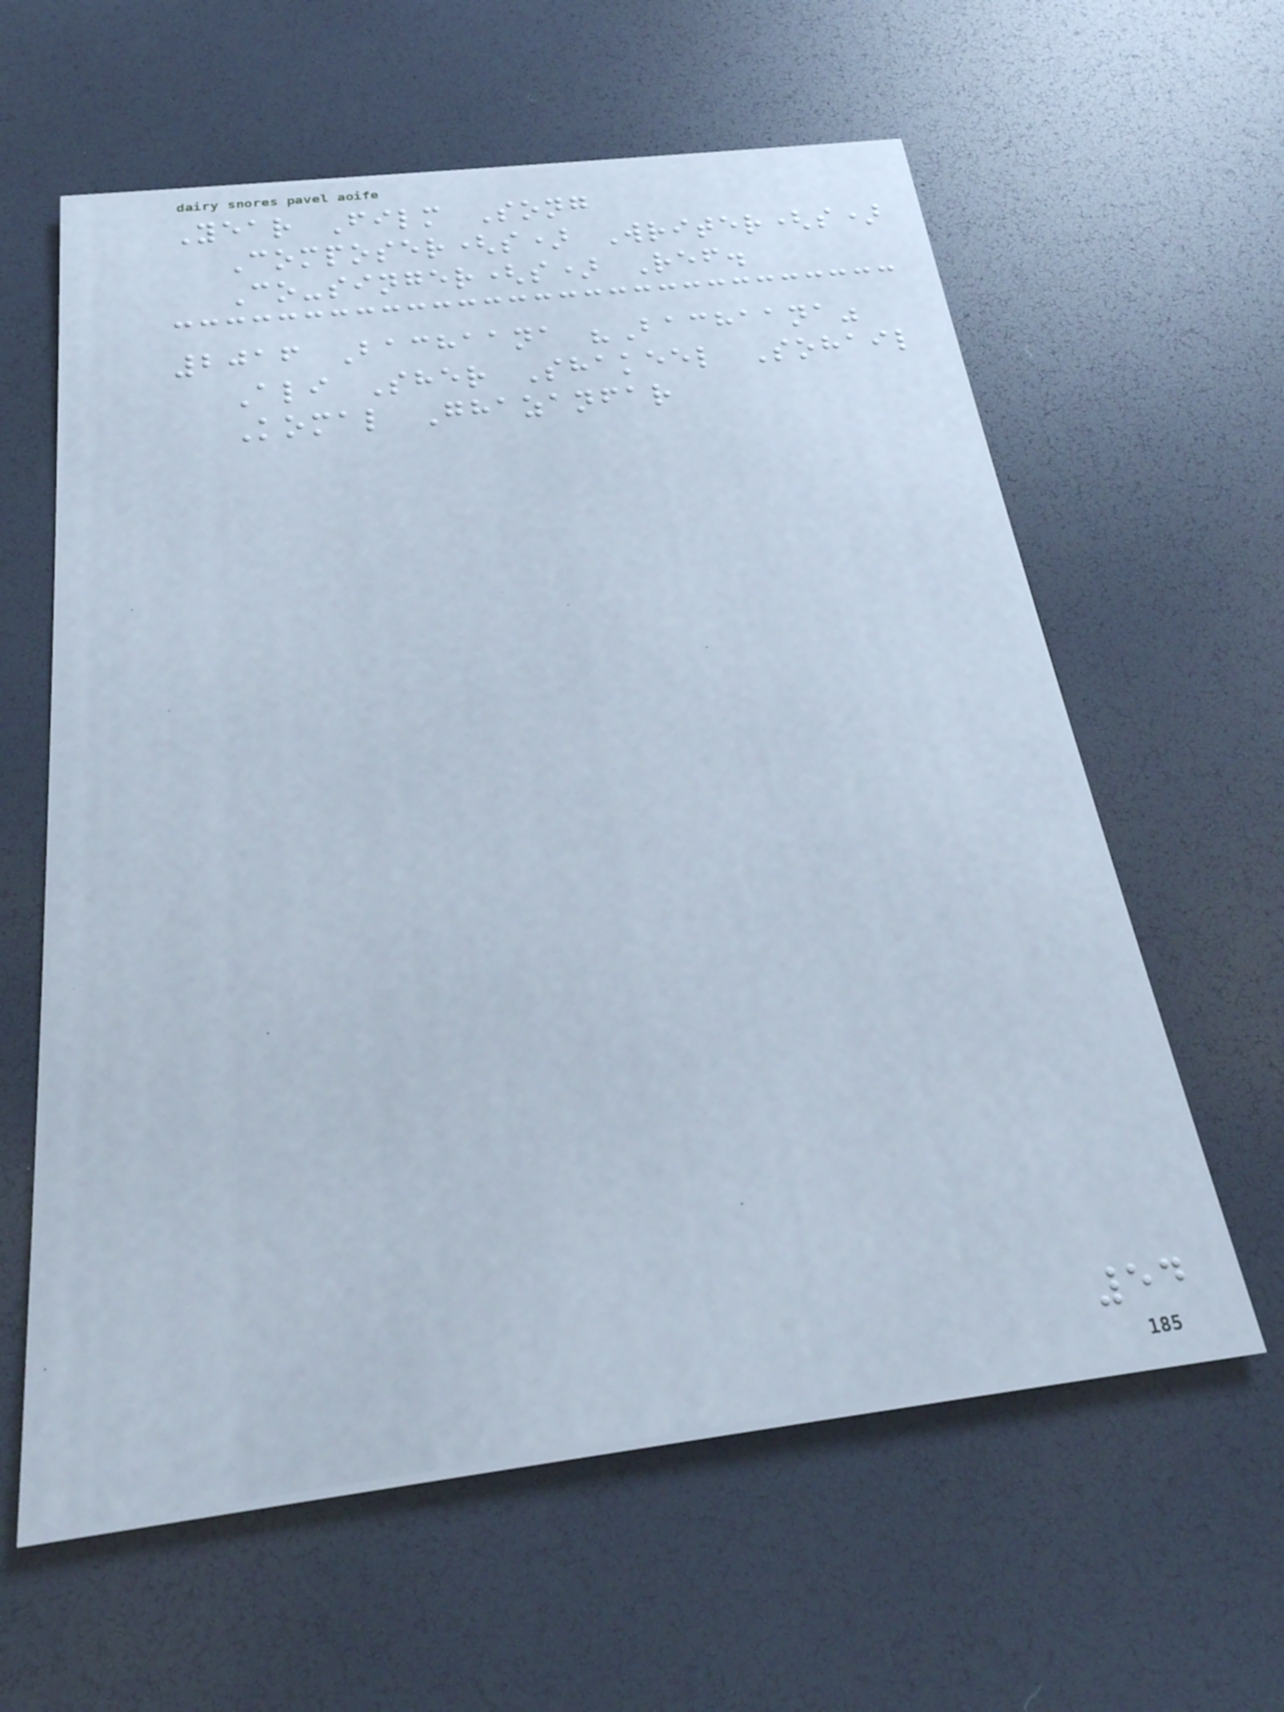Year Film Song
Composer(s) Writer(s)
Co-singer(s) Ref.
2016 Bachaana "Bachaana"
Ali Sher Shakeel Sohail
Komal Ghazanfar
54
